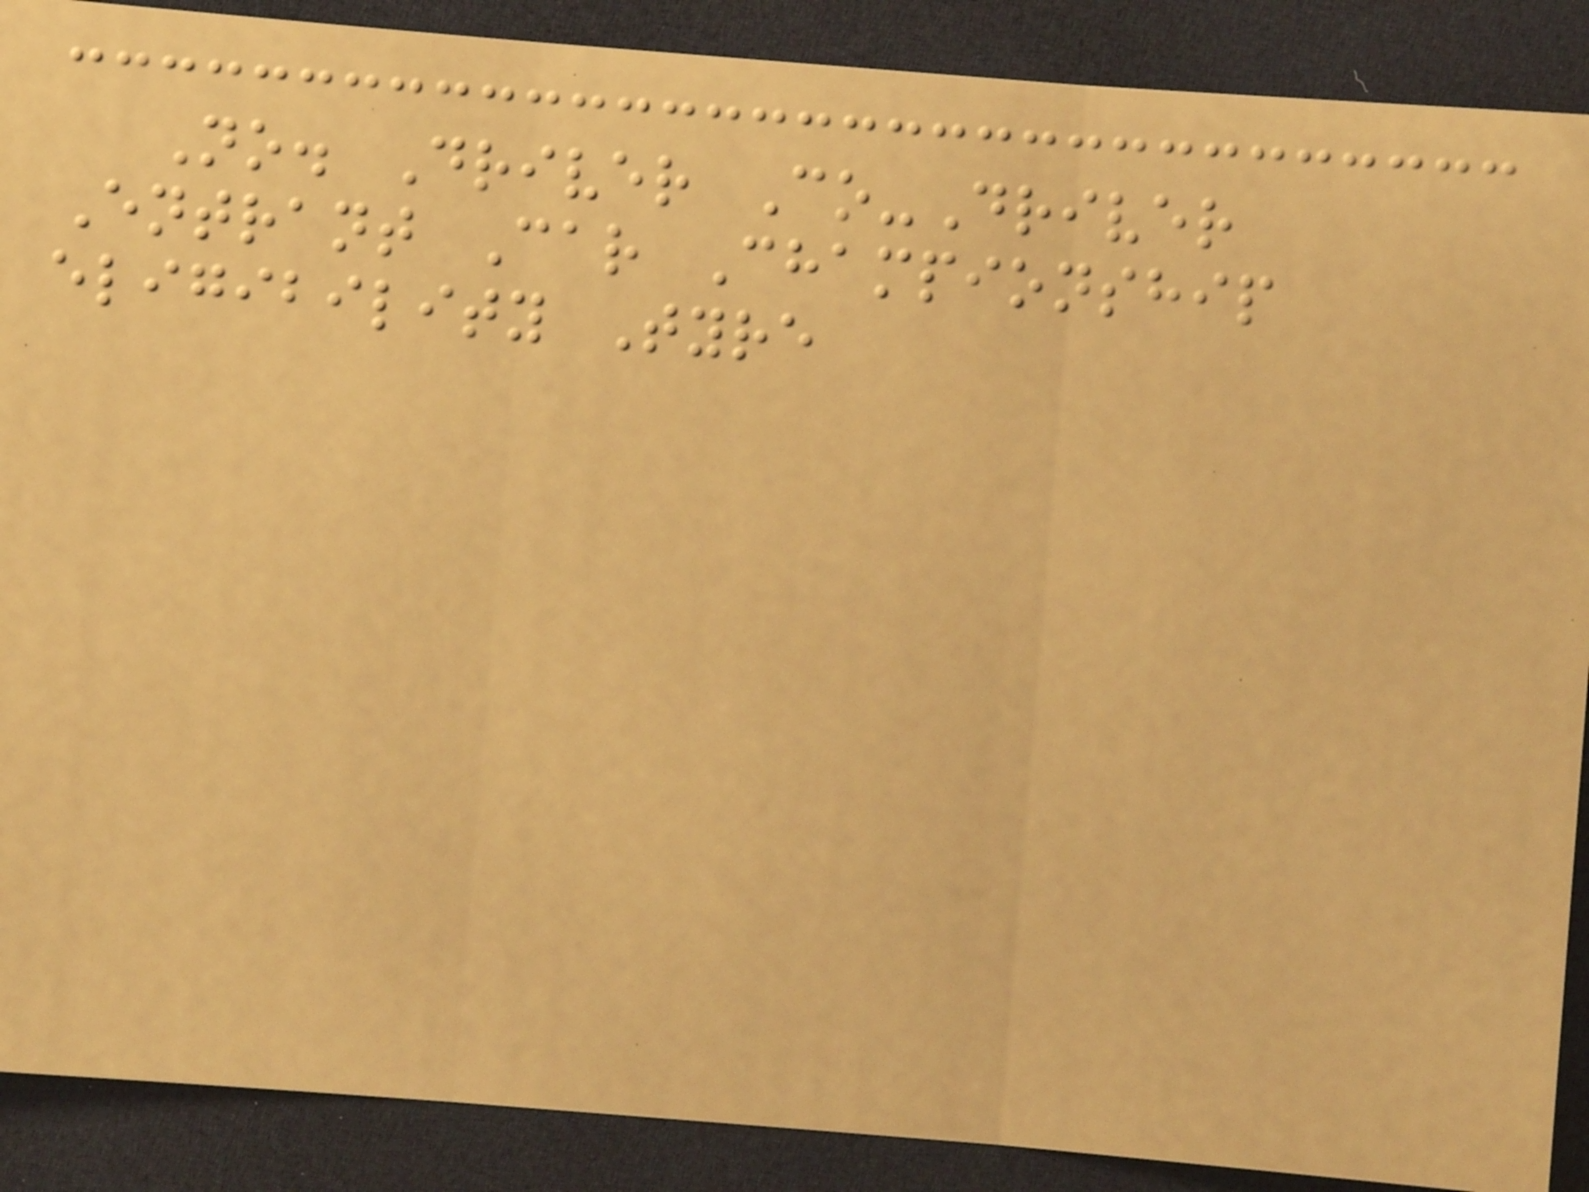No. Driver Co-Driver
Entrant Car Championship
eligibility Tyre
